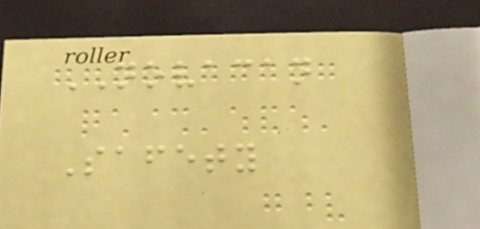NOVACAN
Safety
